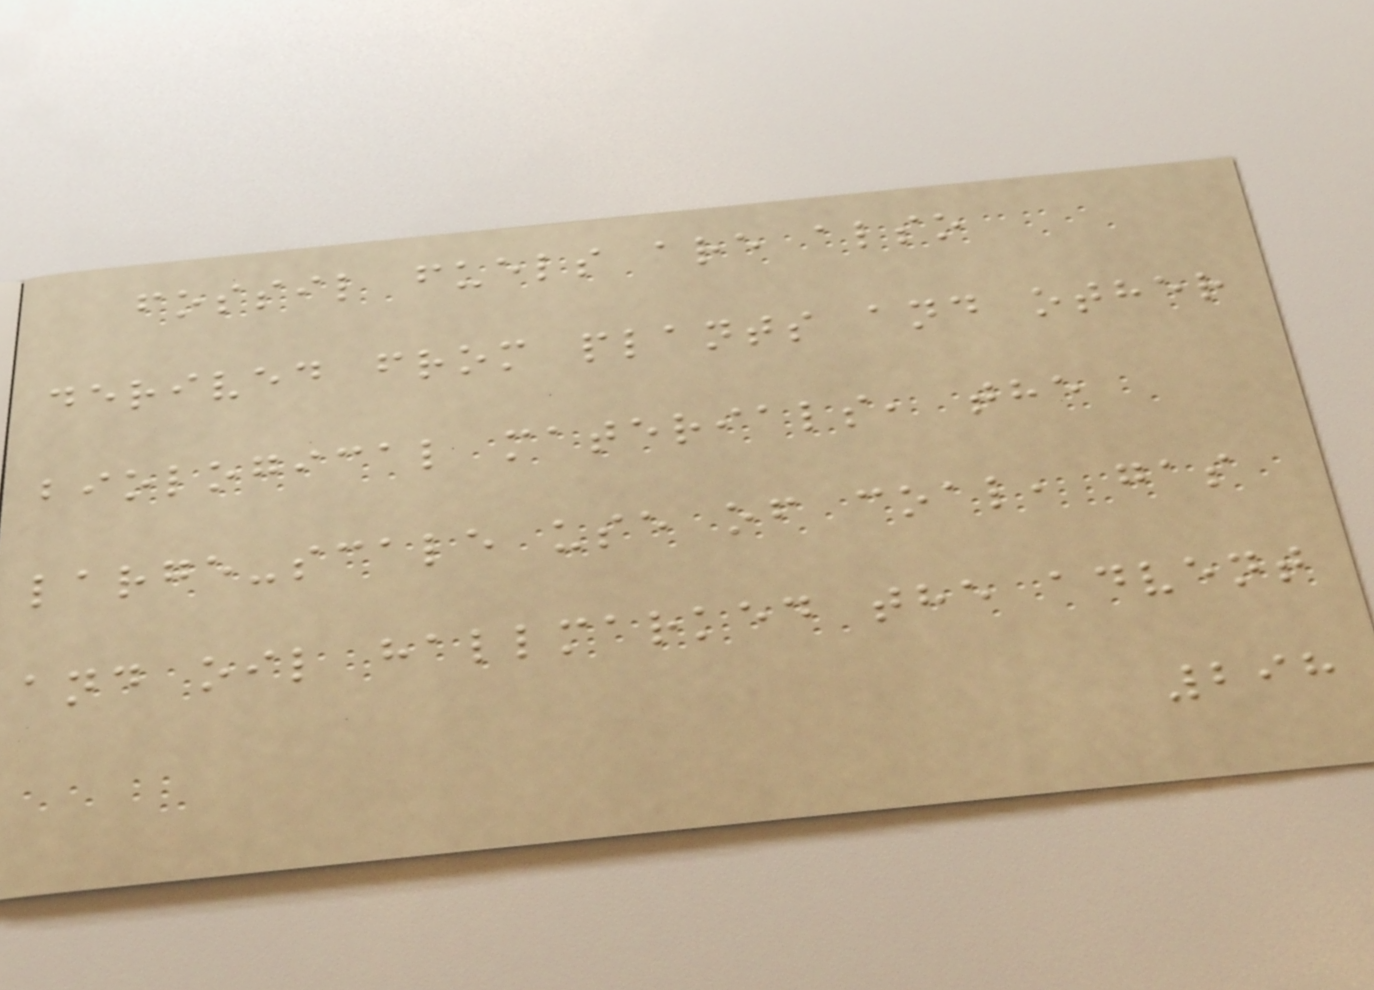fossil fuels are also
derived from plants and other
biological materials, the
large-scale use of coal, gas
and oil hallmarked the advent
298
